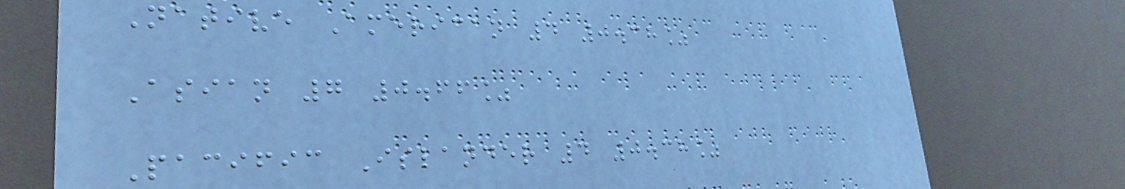Native American 4 0.38%
Asian 7 0.66%
Pacific Islander 4 0.38%
